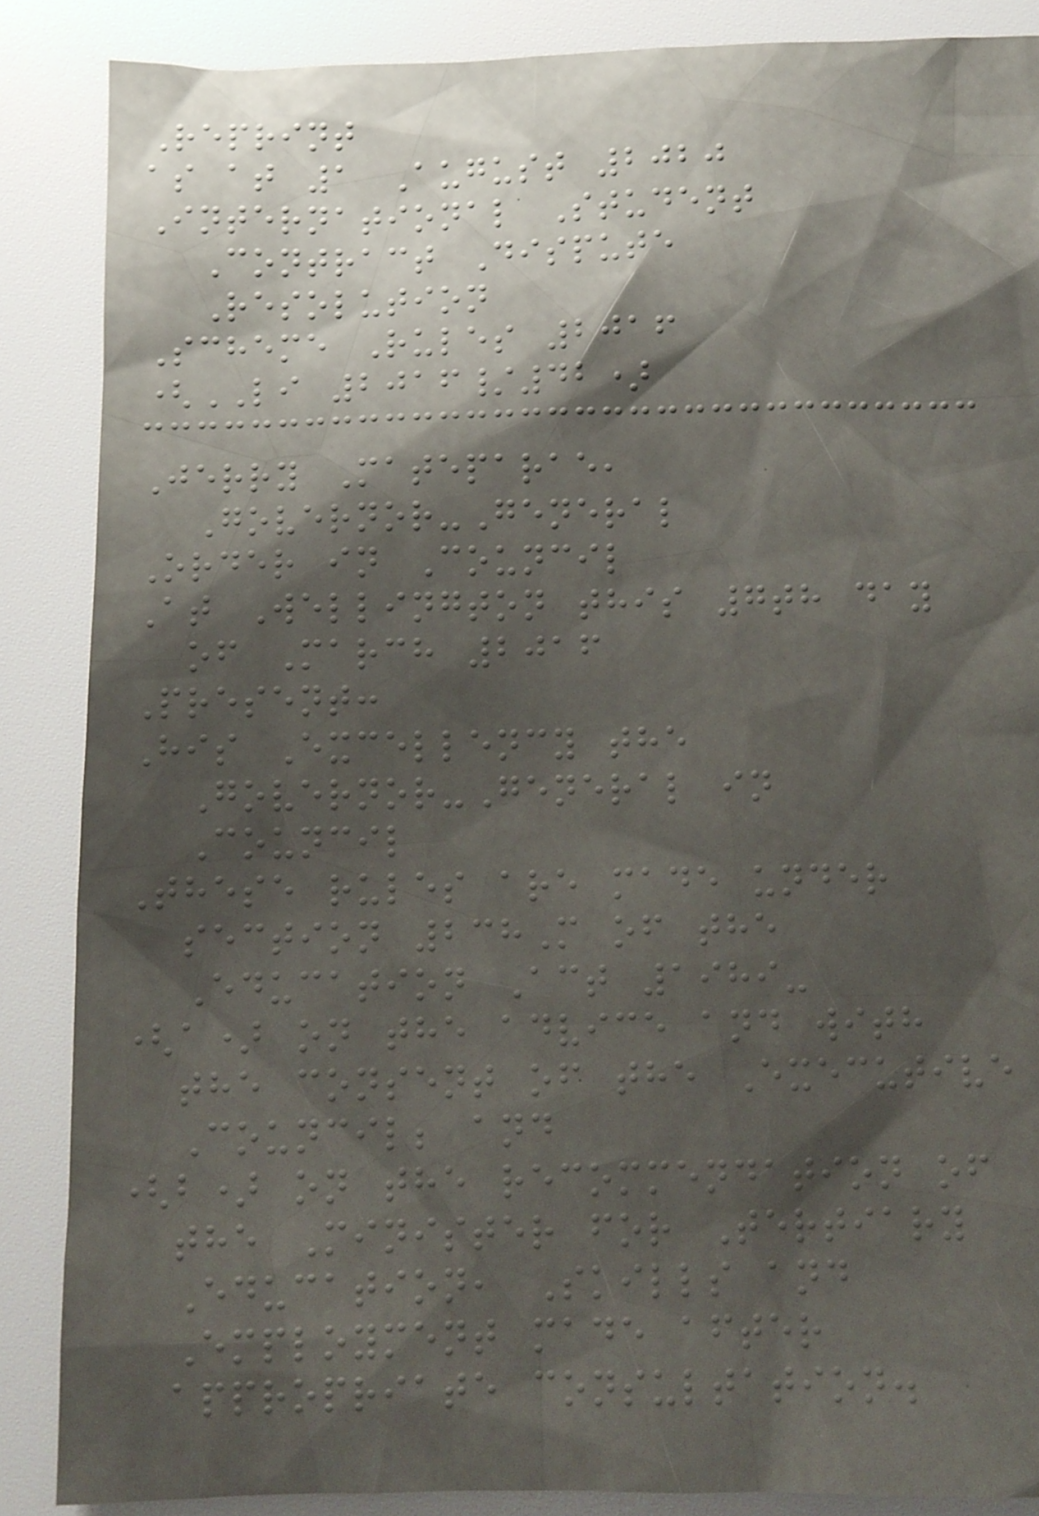Reprint
as at 1 August 2020
International Student
Contract Dispute
Resolution
Scheme Rules 2016
(LI 2016/42)
Jerry Mateparae,
Governor-General
Order in Council
At Wellington this 7th day
of March 2016
Present:
His Excellency the
Governor-General in
Council
These rules are made under
section 238M of the
Education Act 1989-
(a) on the advice and with
the consent of the Executive
Council; and
(b) on the recommendation of
the Minister for Tertiary
Education, Skills and
Employment made after
appropriate consultation.
